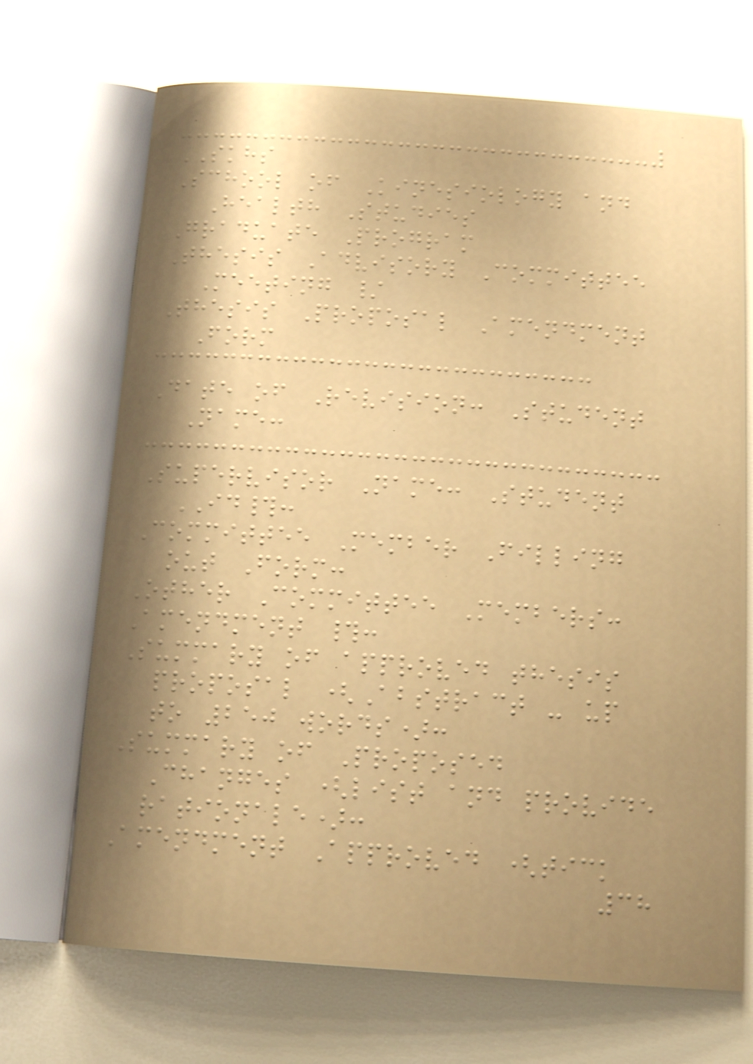SKHS
School of Kinesiology and
Health Studies
Graduate Program
Thesis Advisory Committee
Meeting /
Thesis Proposal Amendment
Form
Date of Revision: Student
Name:
Supervisor Name: Student
ID#:
Committee Member Filling
out Form:
Other Committee Members:
Amendment #:
Summary of approved thesis
proposal (Abstract - up
to 250 words):
Summary of Proposed
Changes (list and provide
rationale):
Amendment Approved (tick
38
